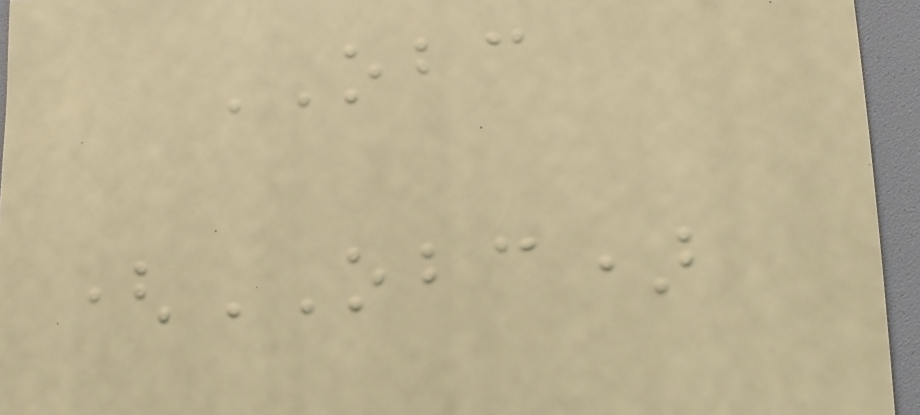OBC
(OBC)
